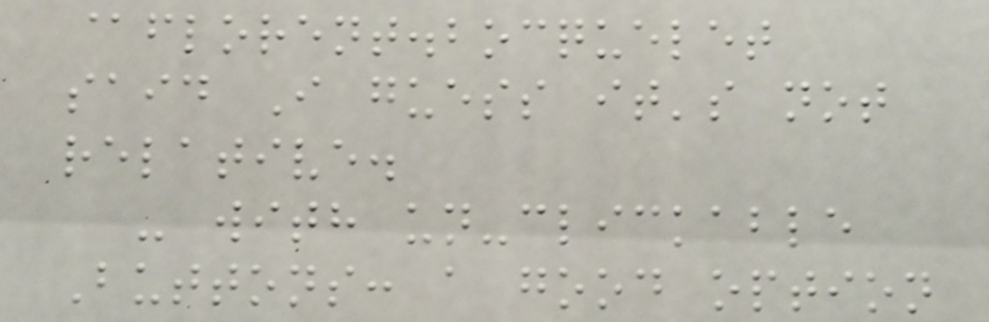@florent.bocquelet
said I guess it's not
relative.
- with un-clickable
Buttons: a good option
